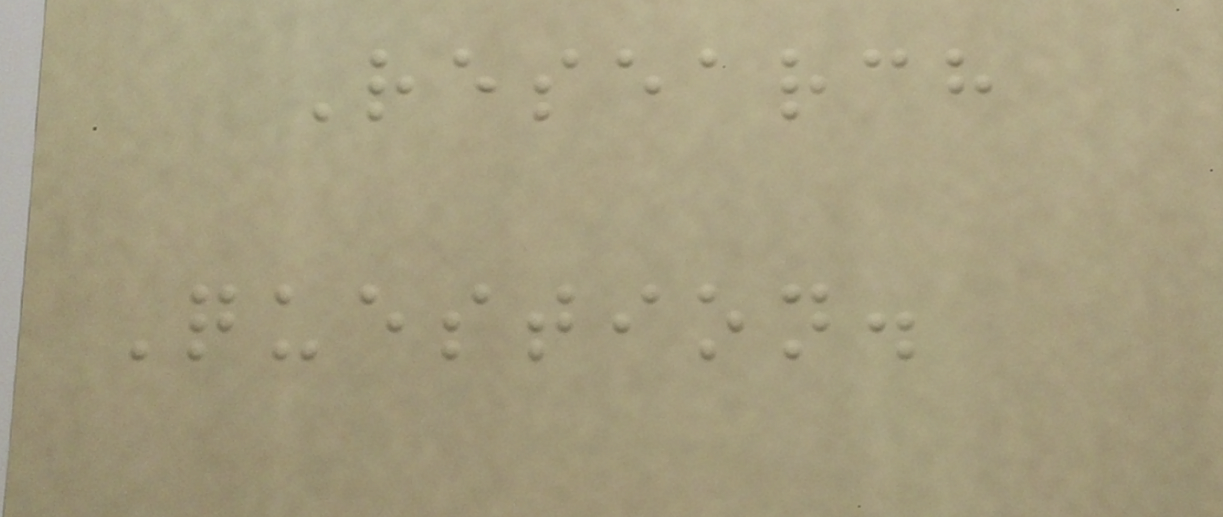Research
Question.
